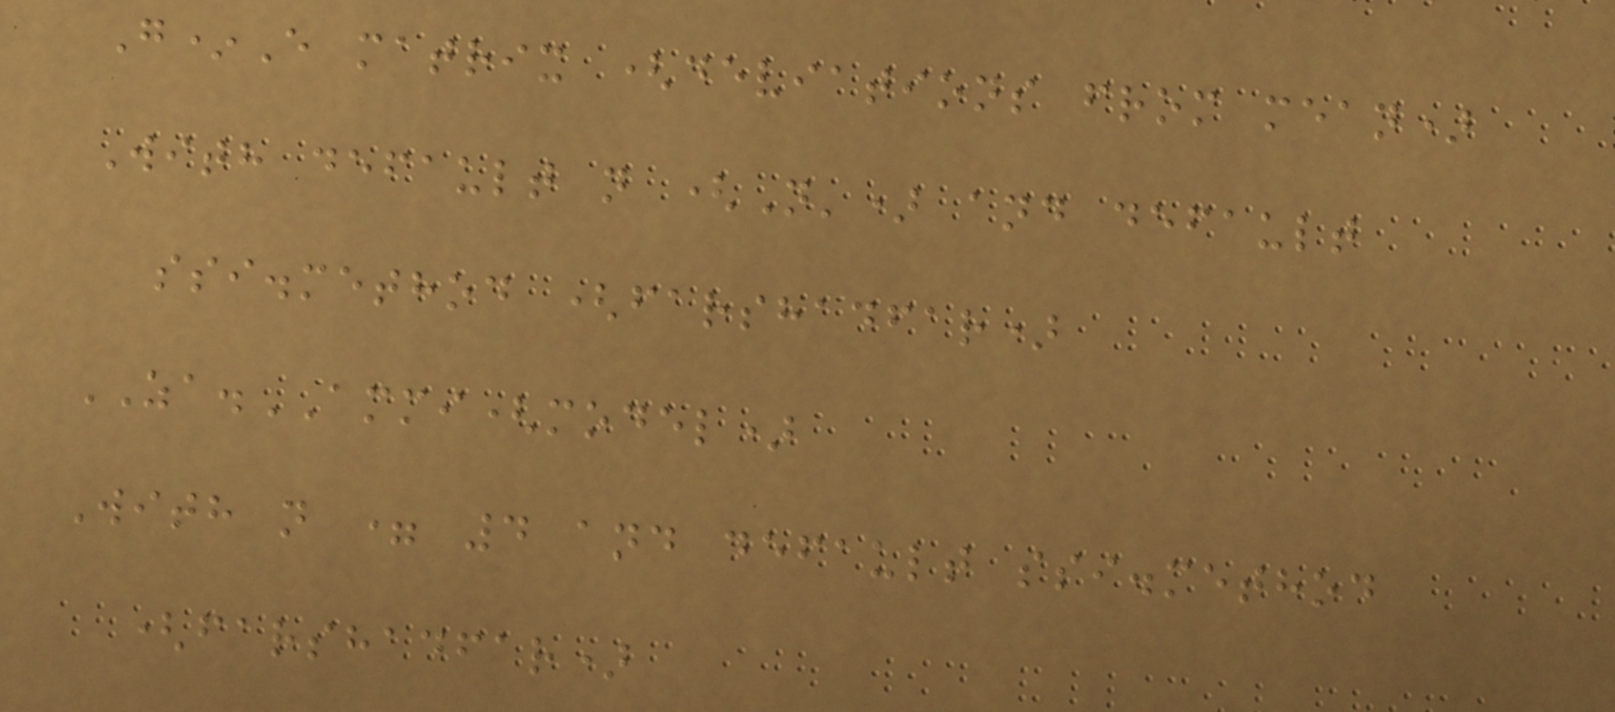G*E matrix (deviations from mean)
With default n (N') and default
ssi.method (farshadfar)
ZA.AMMI(model)
With n = 4 and default ssi.method
(farshadfar)
